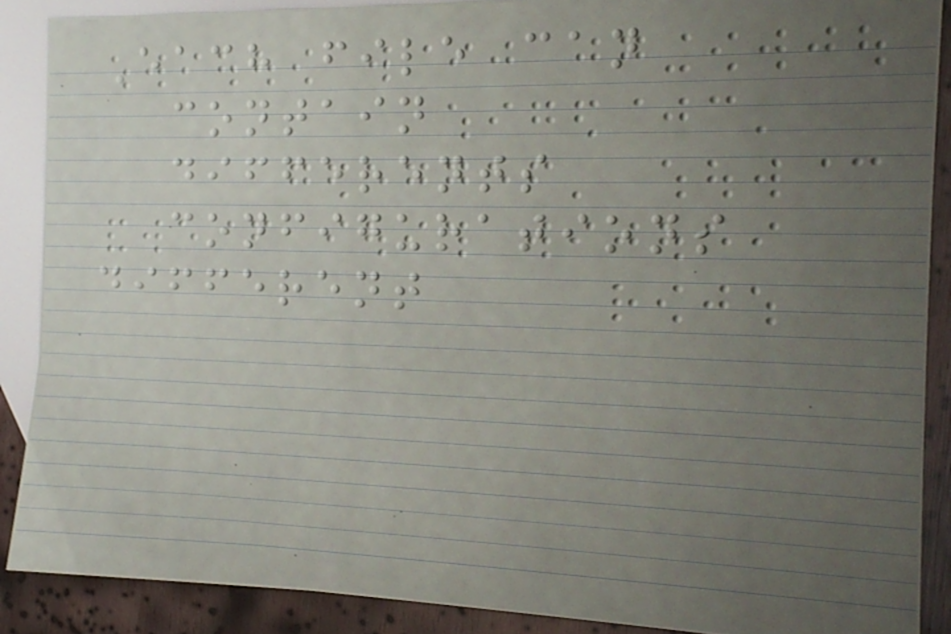Each file can
contain
differents
configurations
different
